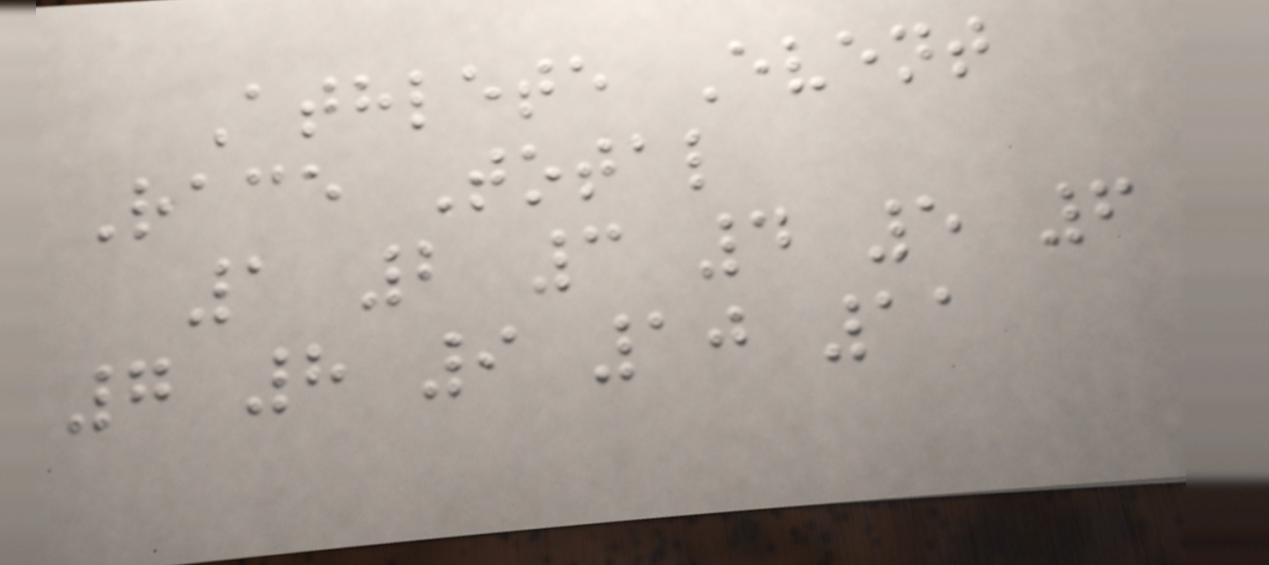Athlete Event
Race Total
1 2 3 4 5 6
7 8 9 10 11
